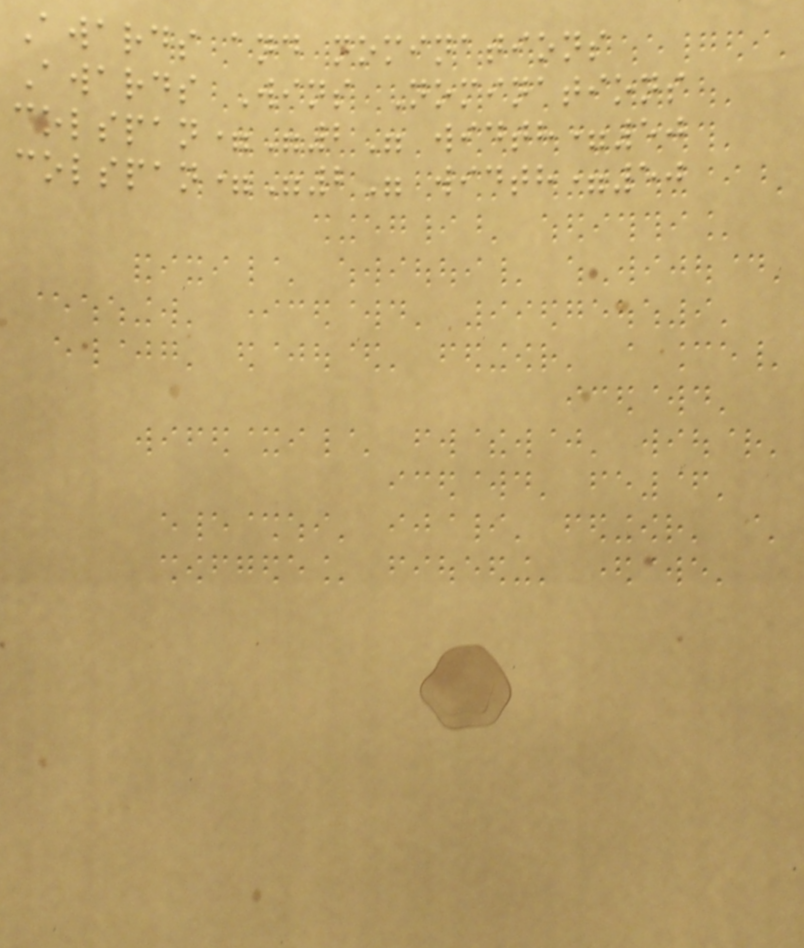Awards and nominations
Awards Wins Nominations
colspan="2" width=50
colspan="2" width=50
